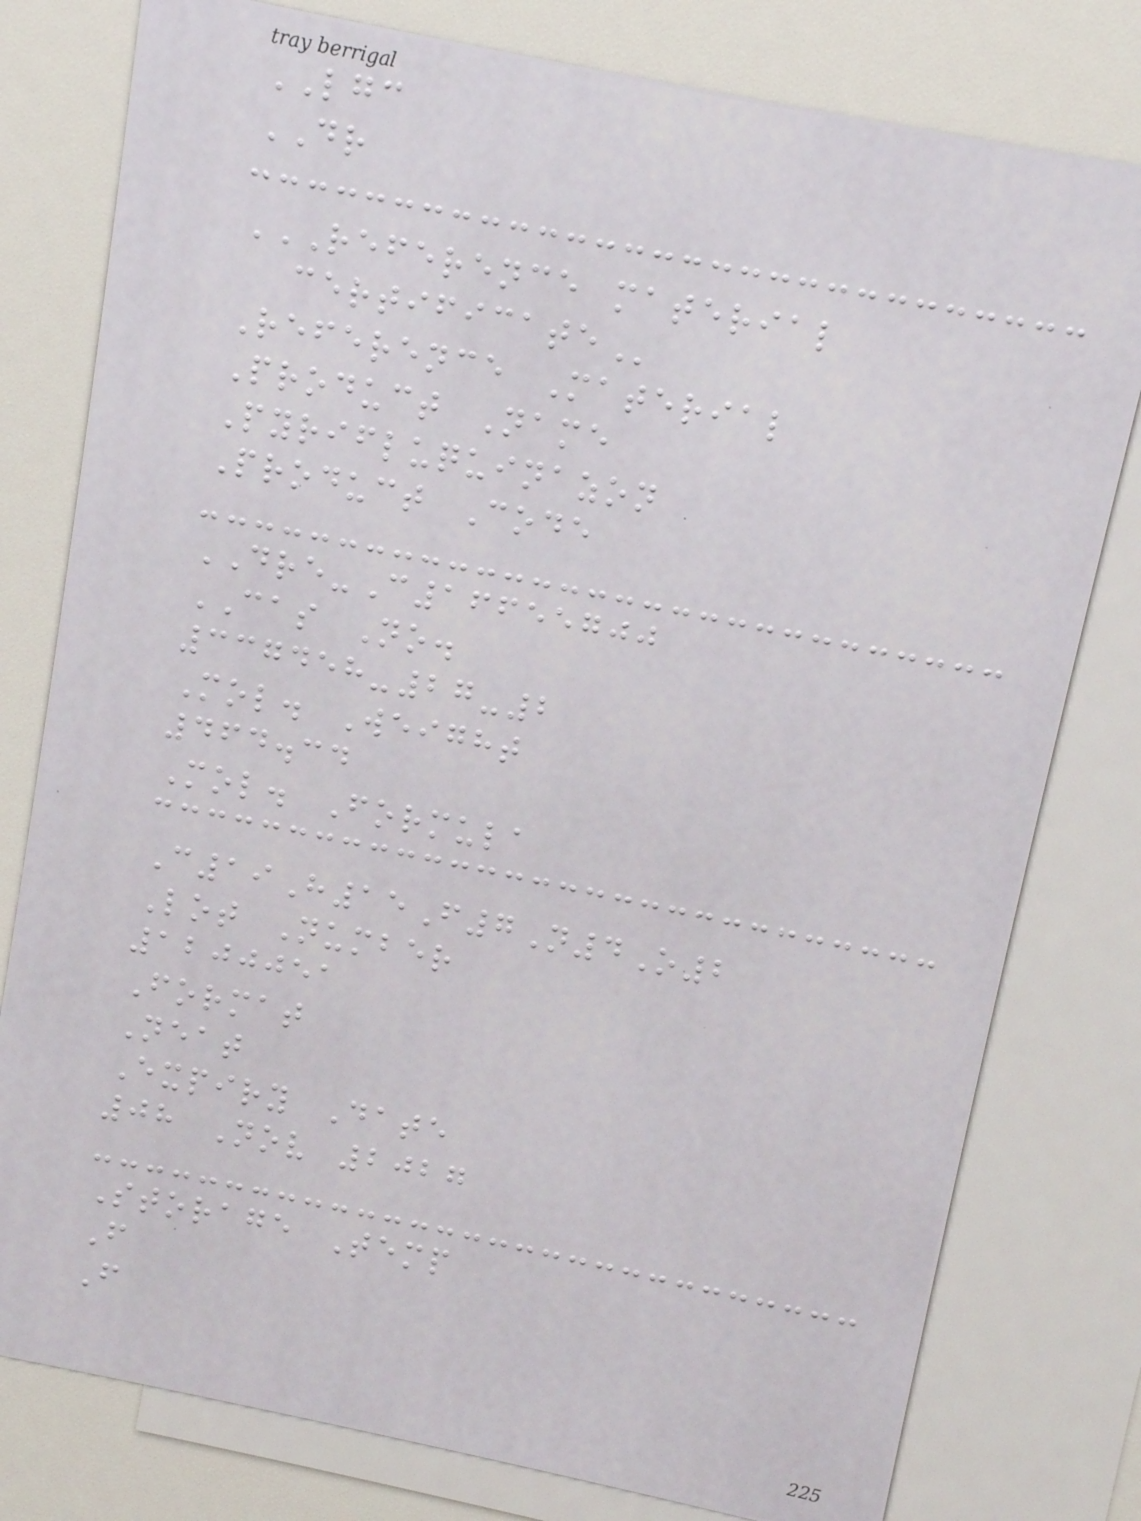LGC
DR
REFERENCE MATERIAL
CERTIFICATE
Reference Material
Product Name
Pyrifluquinazon
Product Code
DRE-C16655700
CAS No.
337458-27-2
Mol. Weight
464.34
Mol. Formula
C19H15F7N4O2
Lot Number
1200051
Format
Neat
Expiry Date
08 Nov 2027
Storage Temp
F
F
